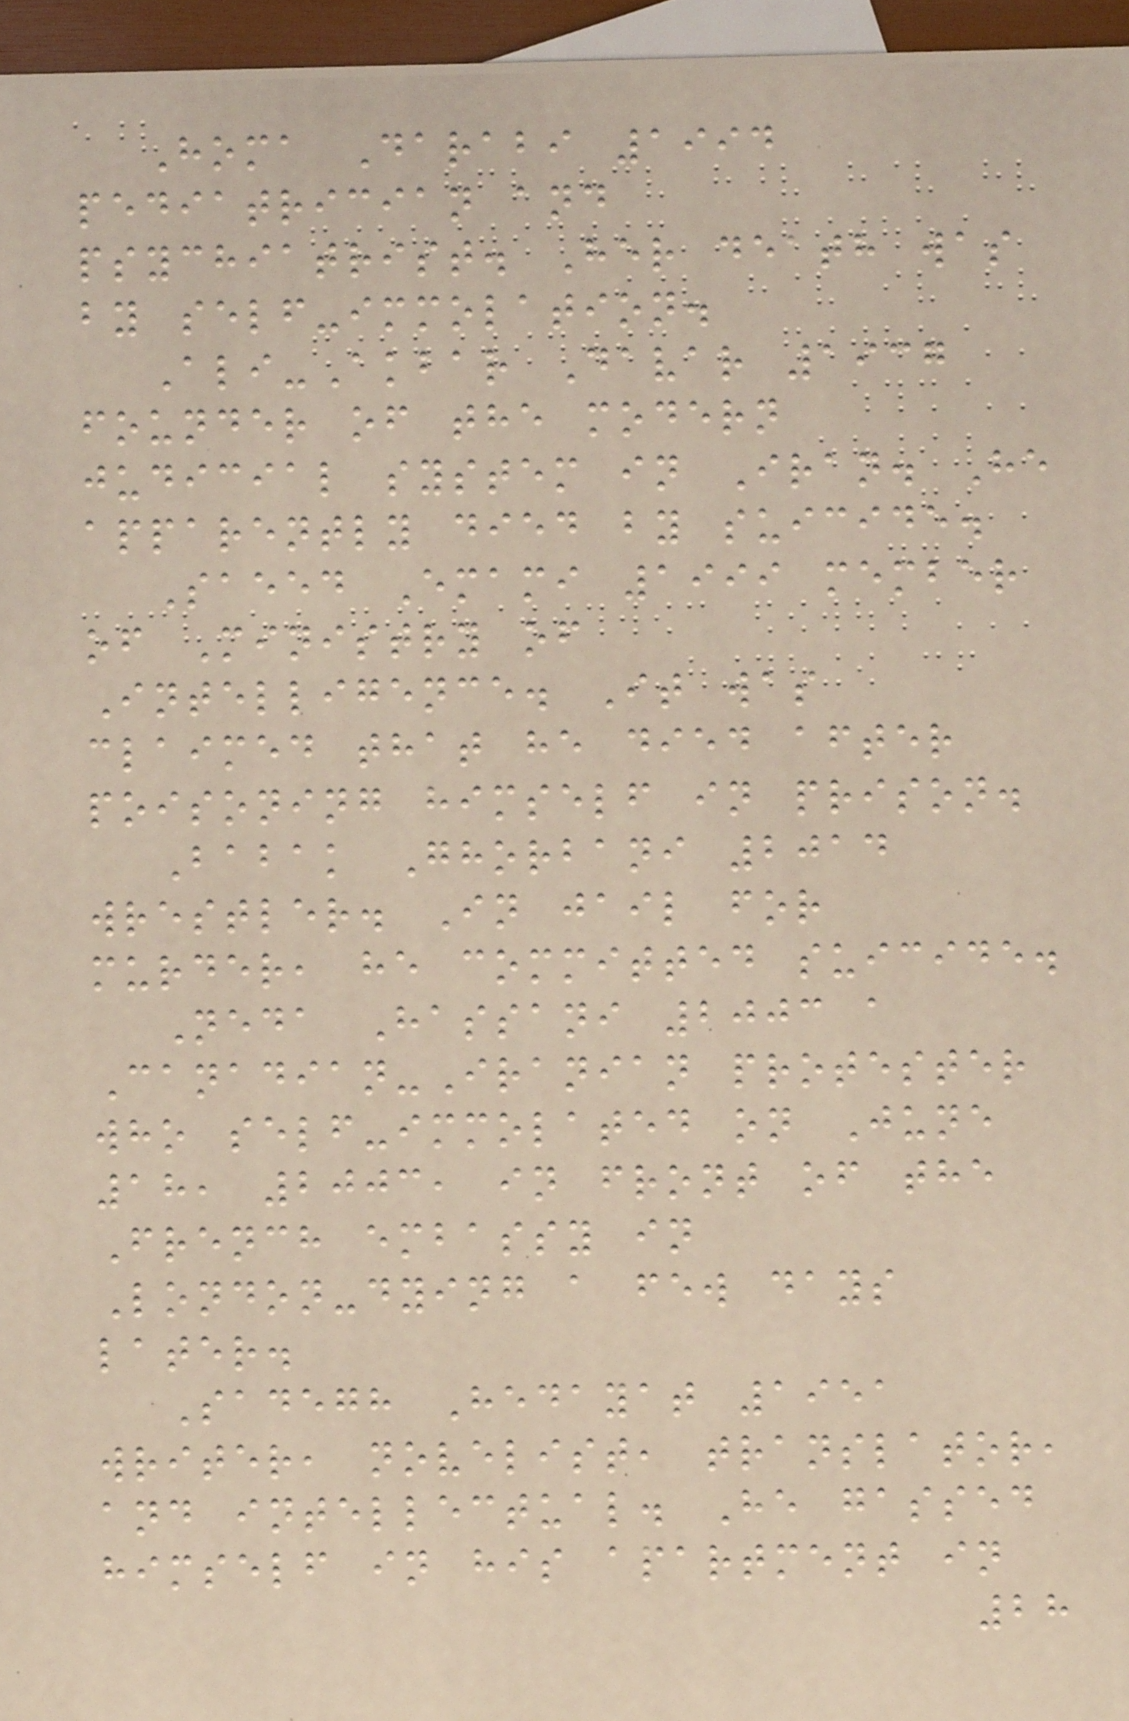Homa Darabi 1994
pediatrician and
psychiatrist. Her death was
by self-immolation.
Ali-Akbar Davar 1937
founder of the modern
judicial system in Iran. He
apparently died by suicide.
Saeed Emami 1999 member
of Ministry of
Intelligence. It was
claimed that he died after
poisoning himself in prison.
Babak Ghorbani 2014
wrestler. In jail for
murder, he committed suicide.
Neda Hassani 2003 a
Canadian-Iranian protester
who self-immolated on June
18, 2003, in front of the
French embassy in
London-dying a few days
later.
Sadegh Hedayat 1951
writer, novelist, translator,
and intellectual. He gassed
himself in his apartment in
28
